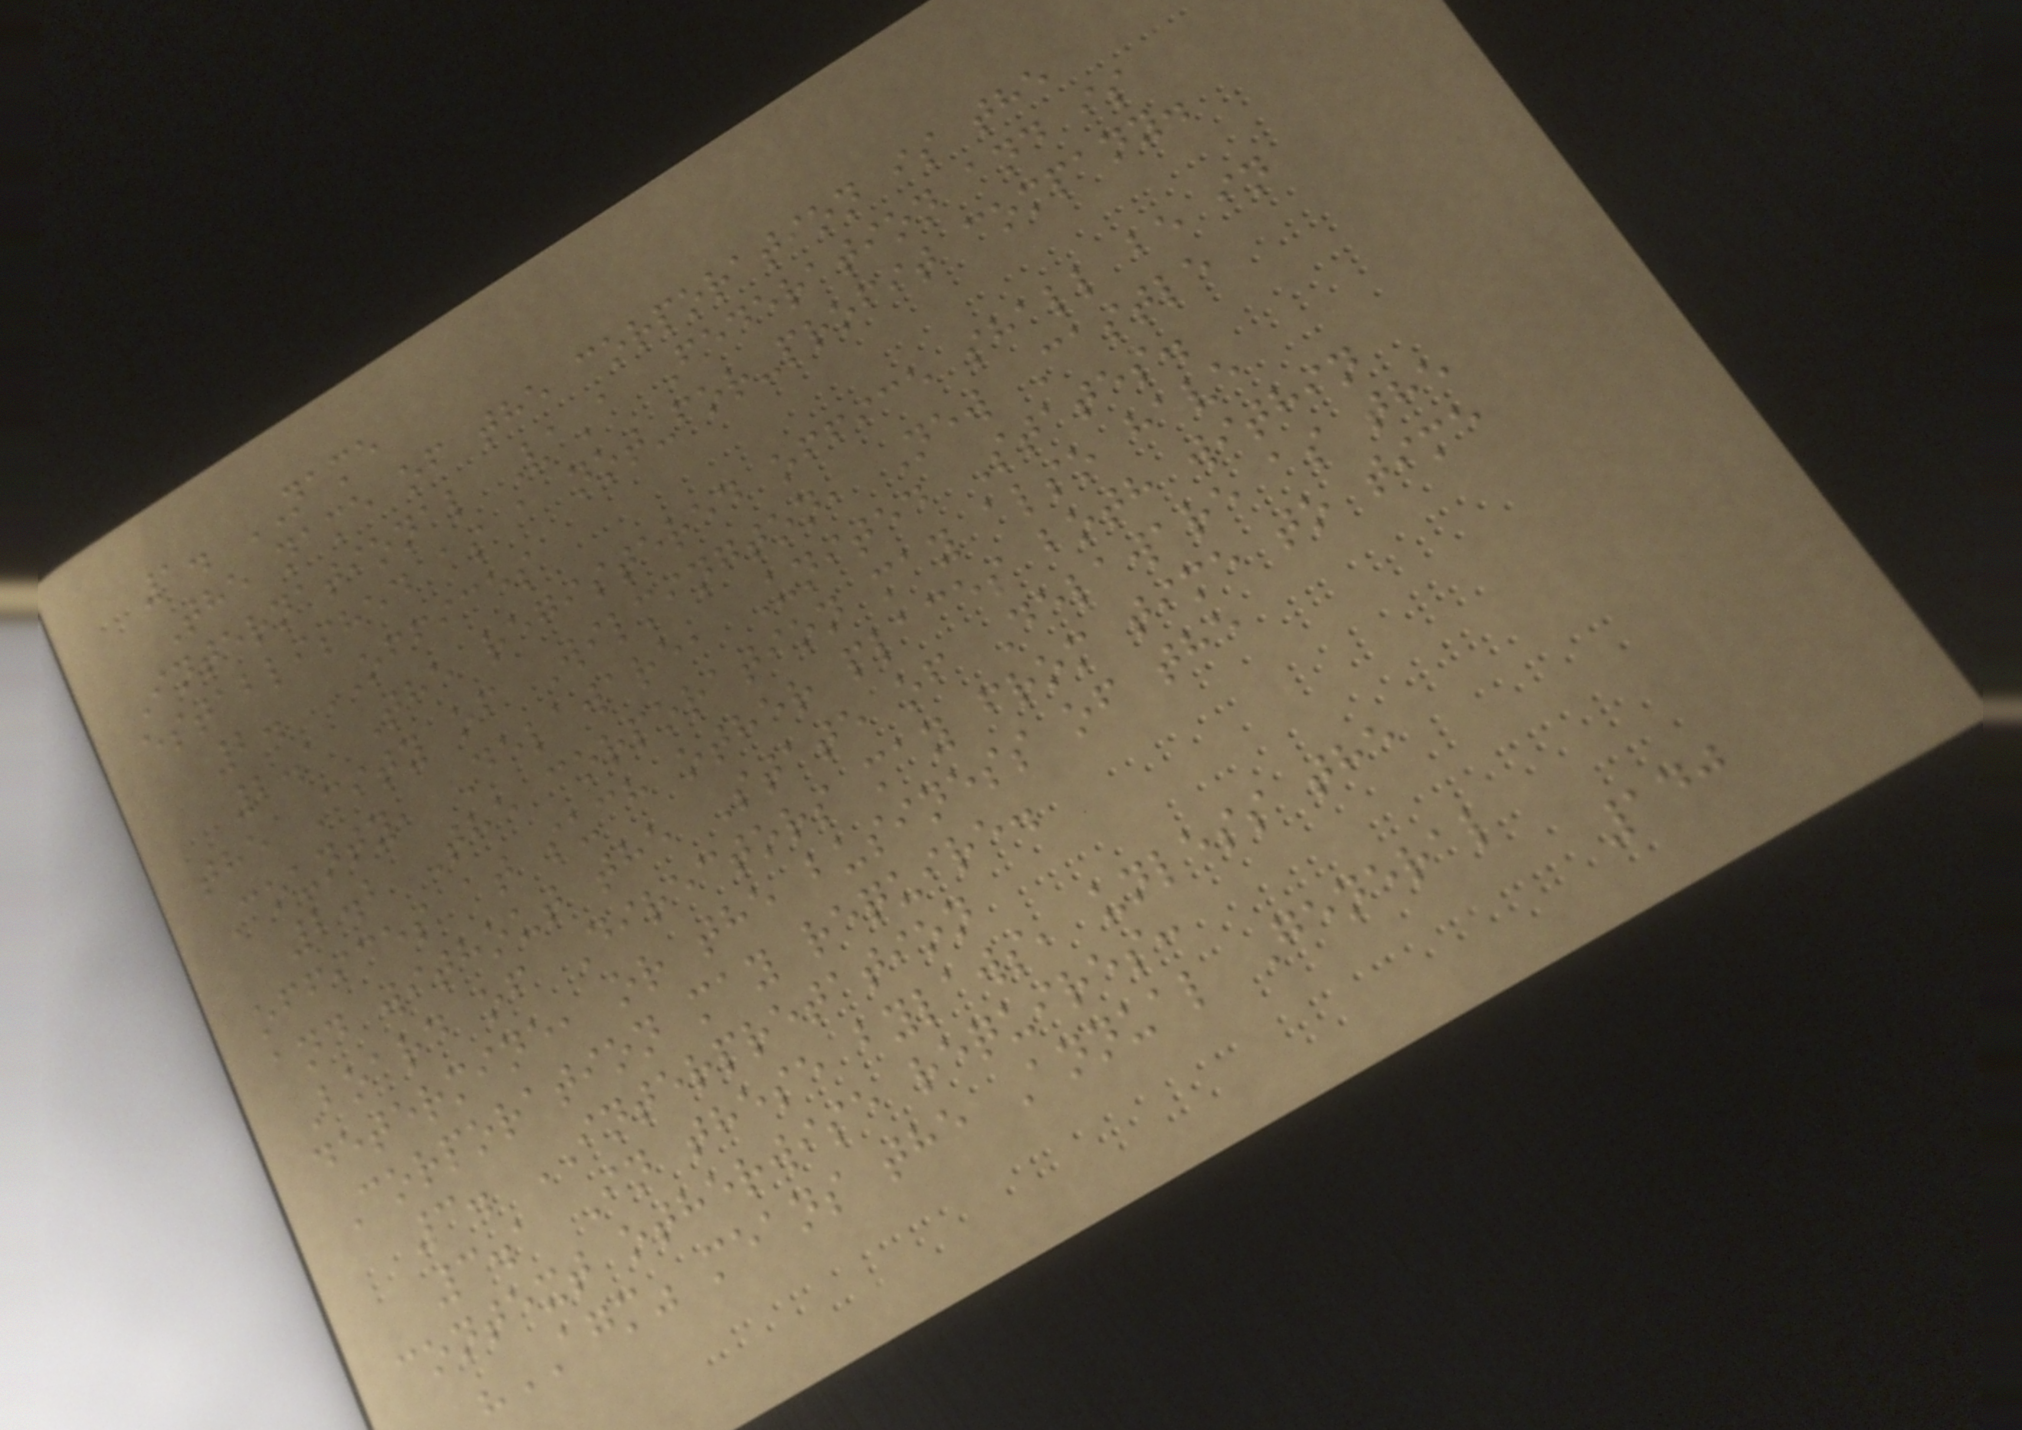1. NAME
The name of the corporation is the
International Va'a Federation and is
established as a not-for-profit company.
2. OFFICES
2.1 The registered office shall be in
the City of Wilmington, New Castle
County, Delaware, United States.
2.2 The corporation may also have
offices at such other places both within
and without the State of Delaware as the
Board of Directors may from time to time
determine, or the business of the
Corporation may require.
3. INTERPRETATION
3.1 In these bylaws, unless the
context otherwise requires:
"AGM" means the Annual General
140
